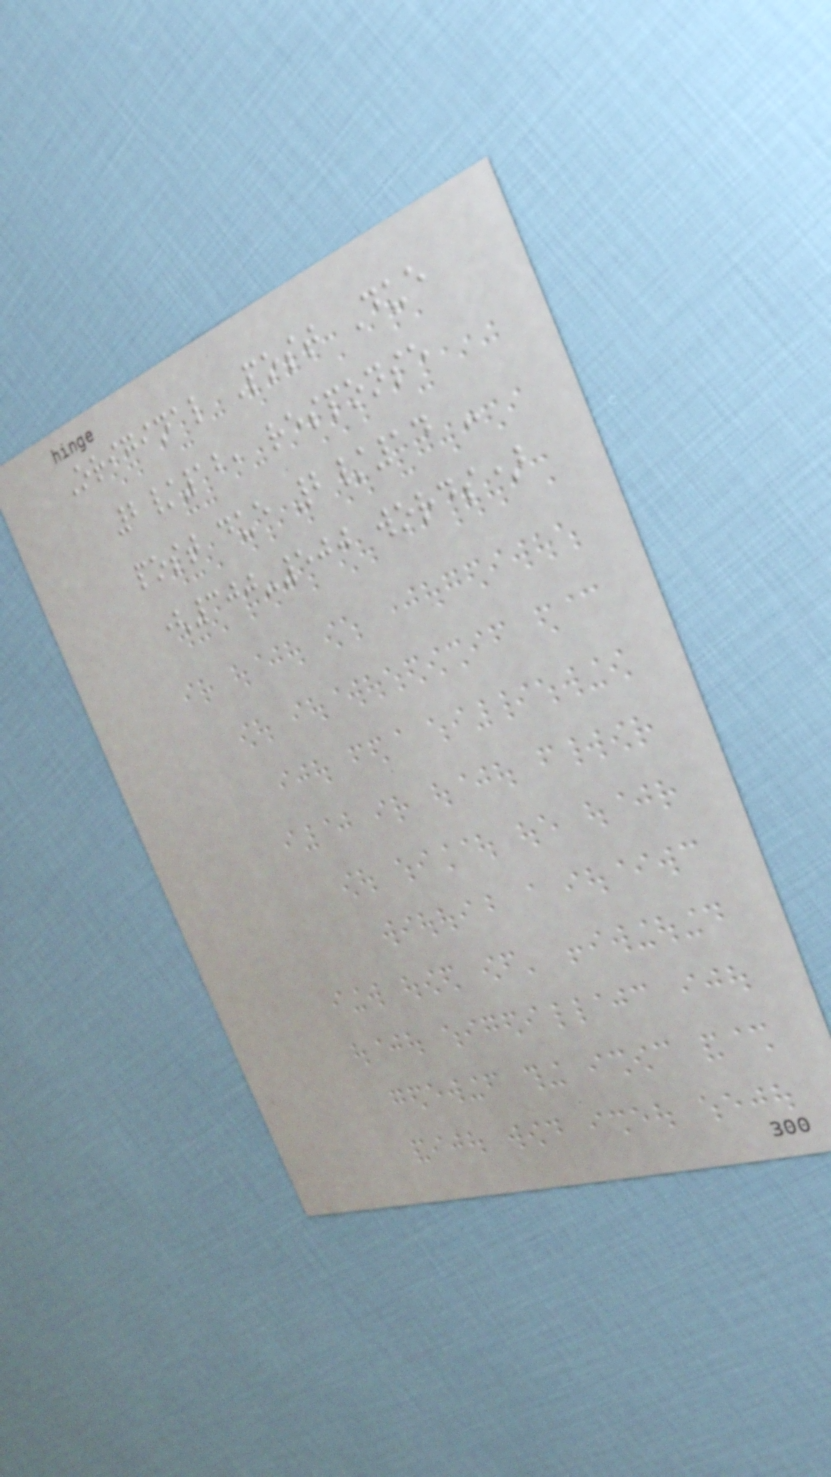Original Post Due
2/12, response
post due 2/14 -
(300-500 words)
